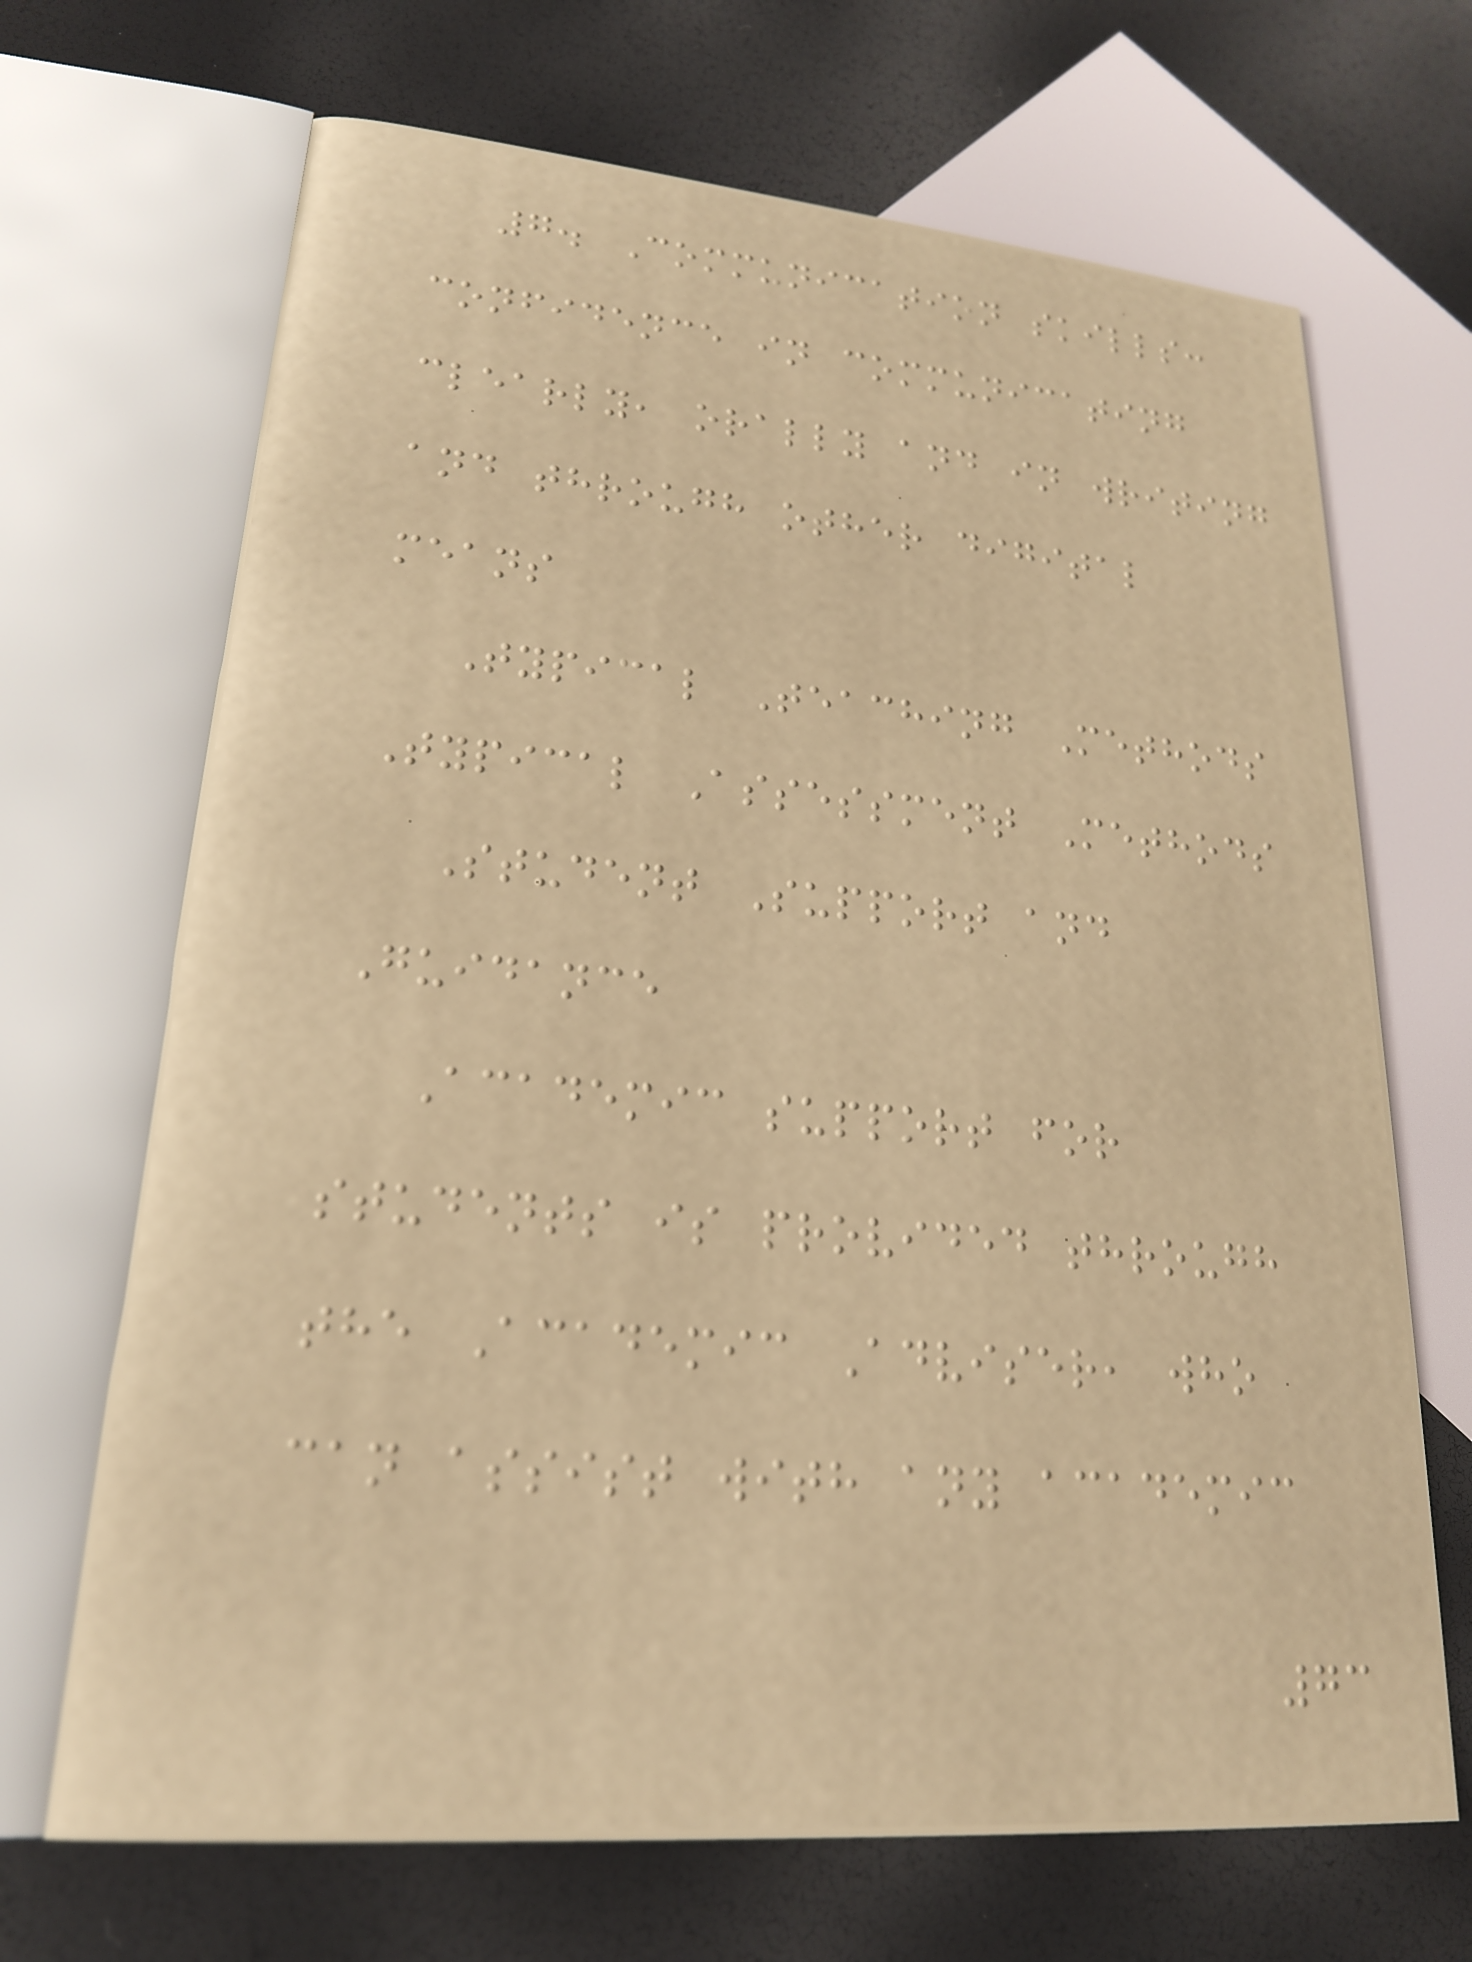7. Communication skills:
confidence in communicating
clearly, orally and in writing
and through other digital
means
Typical Teaching Methods
Typical Assessment Methods
Student Support and
Guidance
Academic support for
students is provided through
the Academic Adviser, who
can assist with any academic
73
